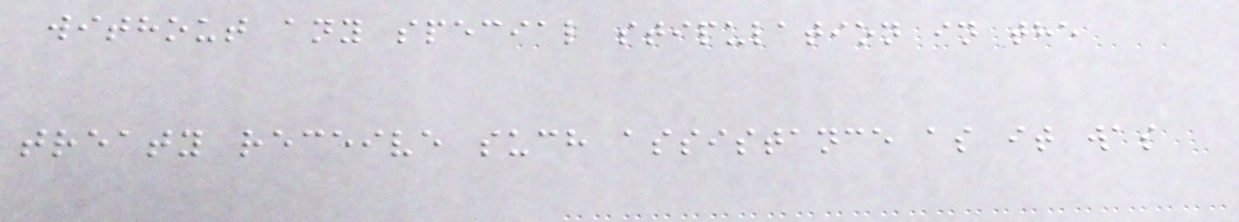without any special stipulation in the
treaty receive such assistance as it was
